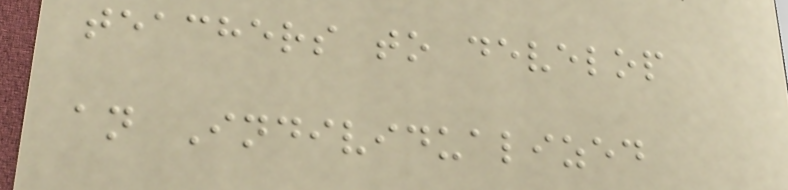teachers to develop
an Individualized
